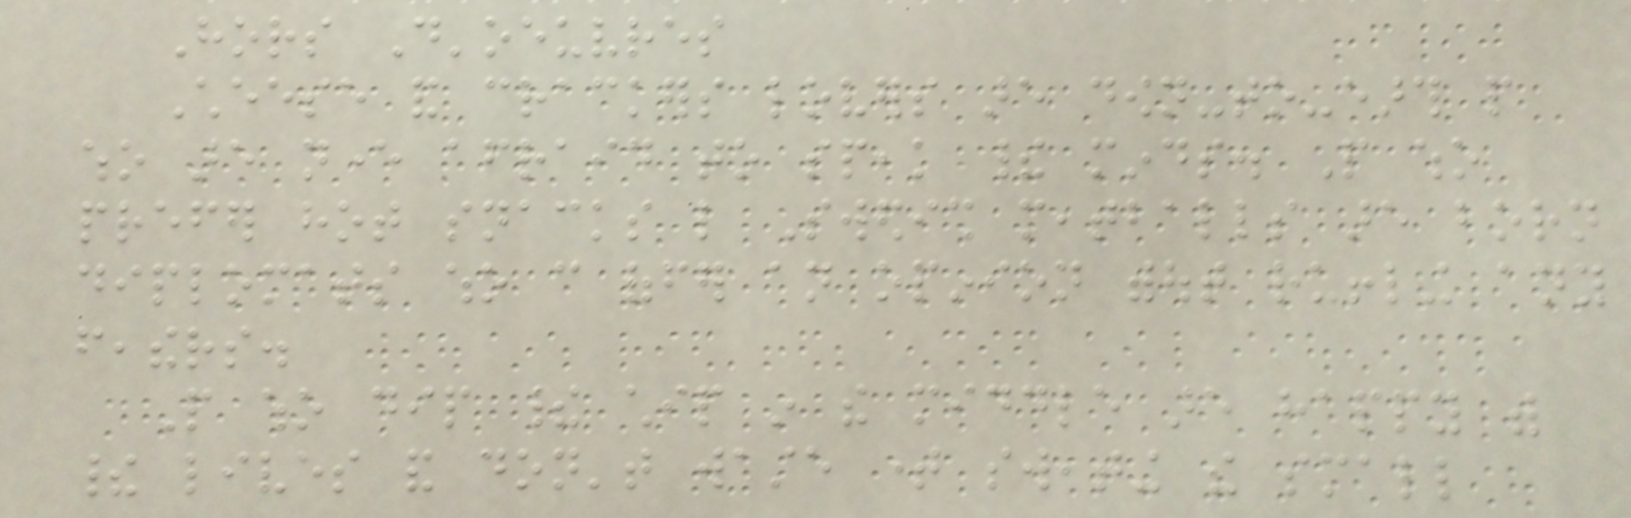Hors D'oeuvres
Cheese and crackers lovers are down-to-earth people
who are never afraid to speak their minds. People who
prefer hot snacks like Swedish meatballs are born
diplomats who can offer an opinion without ruffling any
feathers.
People who dip their chip in the middle are happy with
their lives and don't waste time sweating the small
